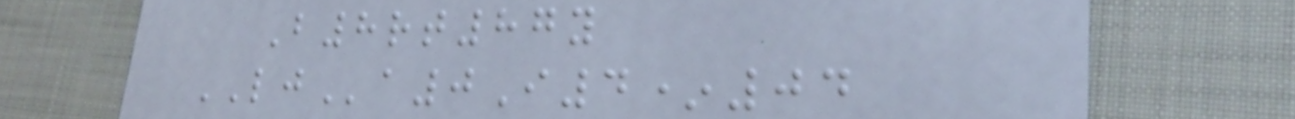B8rt87y
LJa0I4*04
